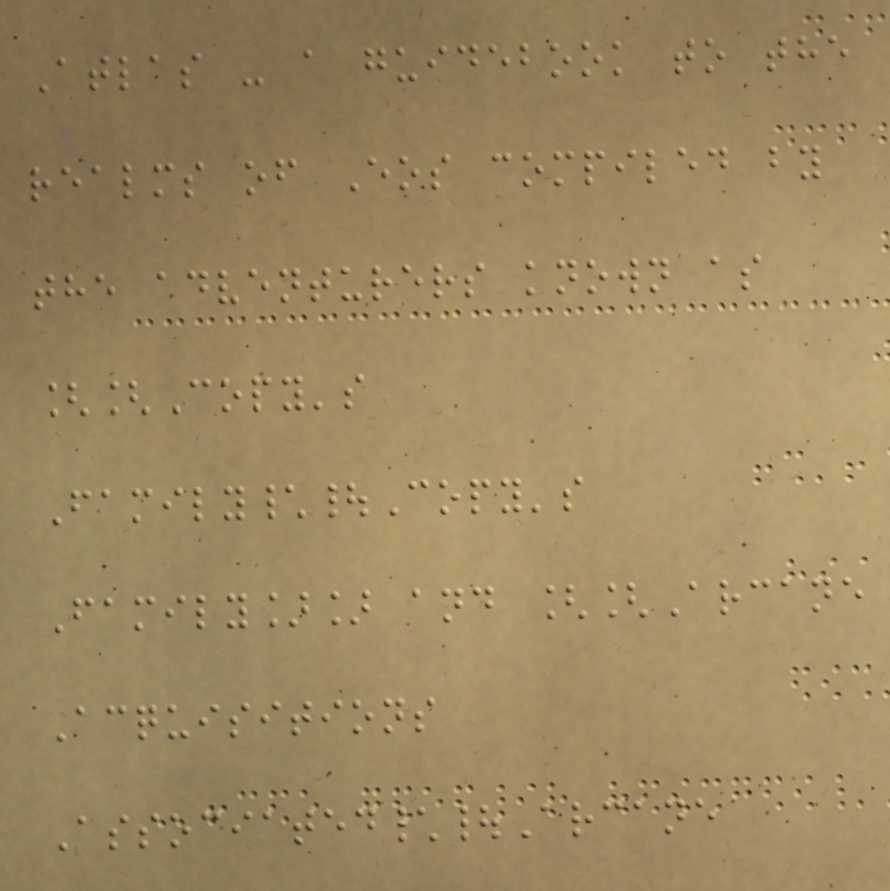Atlas - a guidebook to the
realms of Eos compiled by
the adventurers known as
[[Copy's
Family\|Copy's
Family]] and [[Arcane
Acquisitions
Associated\|Arcane
